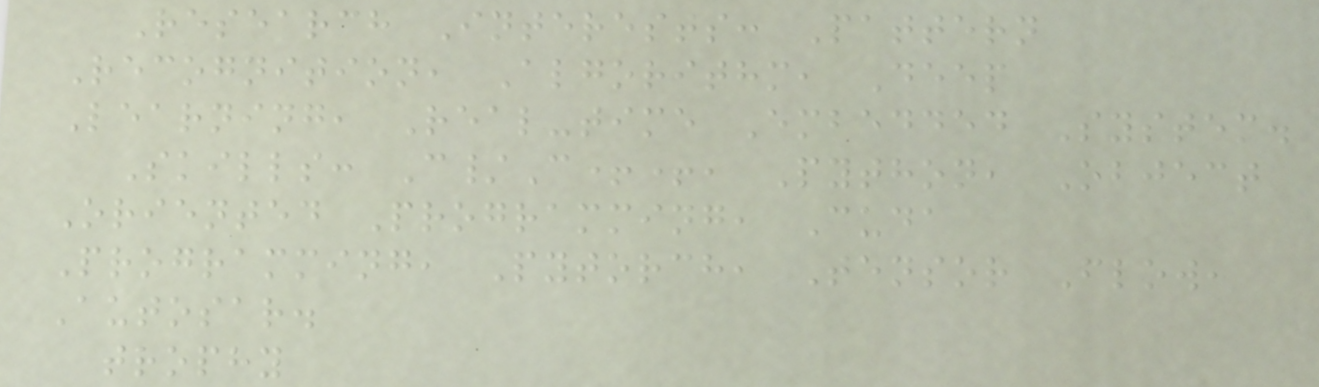Research Interests: Pattern
Recognition, Algorithm, Deep
Learning, Real-time Embedded System.
Skills: C/C++, Python, Object
Oriented Programming, Cuda
Programming, Pytorch, Tensor Flow,
Autosar.
trophy
